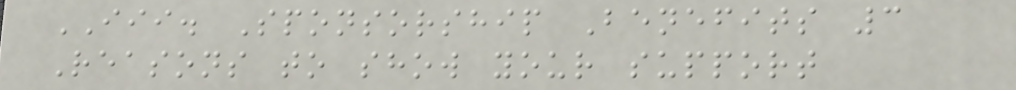III. Sponsorship Benefits 3
Reasons to show your support
